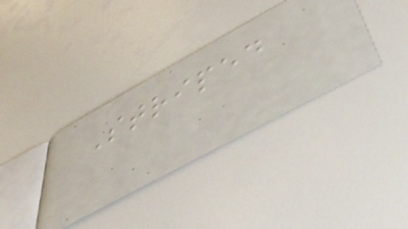Striped
